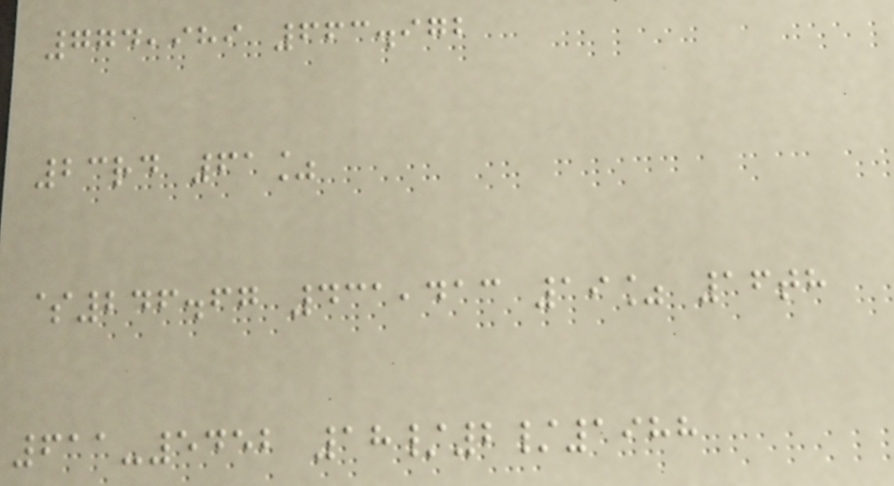774,989 663.972
23rd 61%
$246.67 431,413 19% 16th
611-5452 18/2/1988
